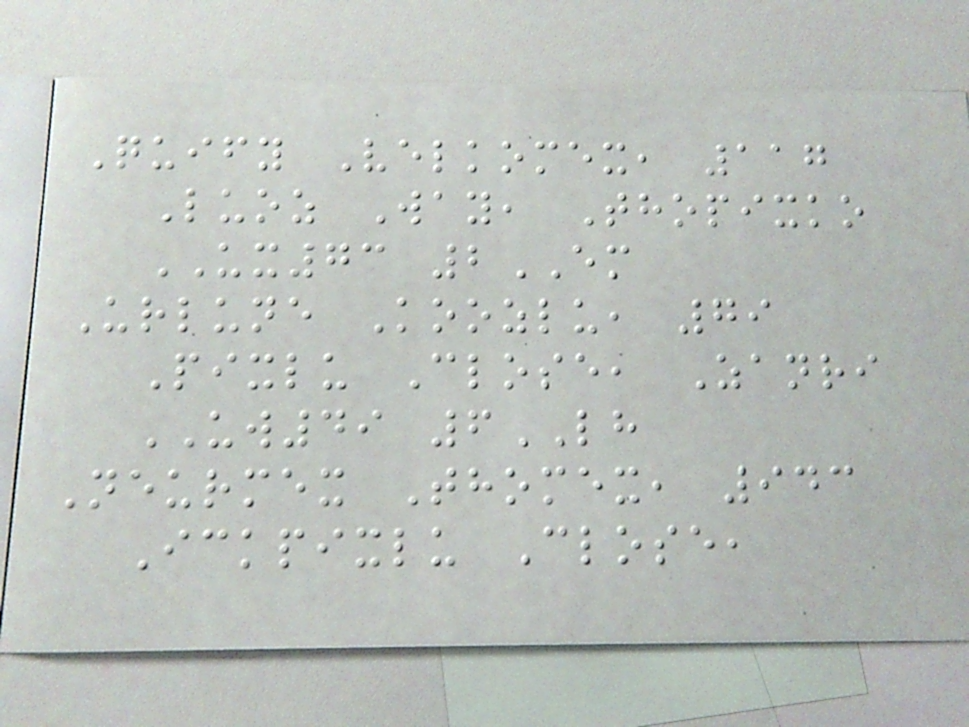Quify Velkomex, 117
Luoz Way, Thopixko
UX73 2EM
Urlune Koozlu, 79
Pixlu Close, Zanri
UW49 6LH
Neurmex Thomex, 943
Ickpixlu Close,
